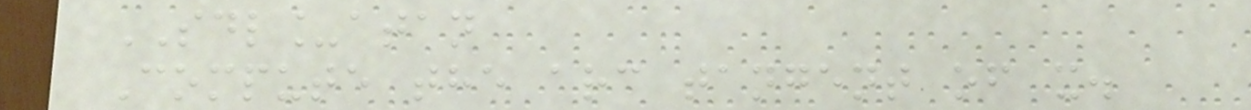SDL_atan
Compute the arc tangent of x.
